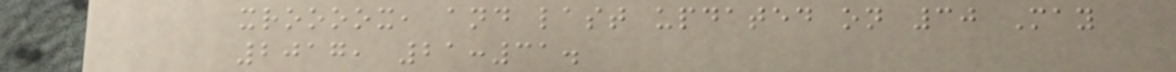xroooox, and last updated on 30 May
2017, 21:31.
